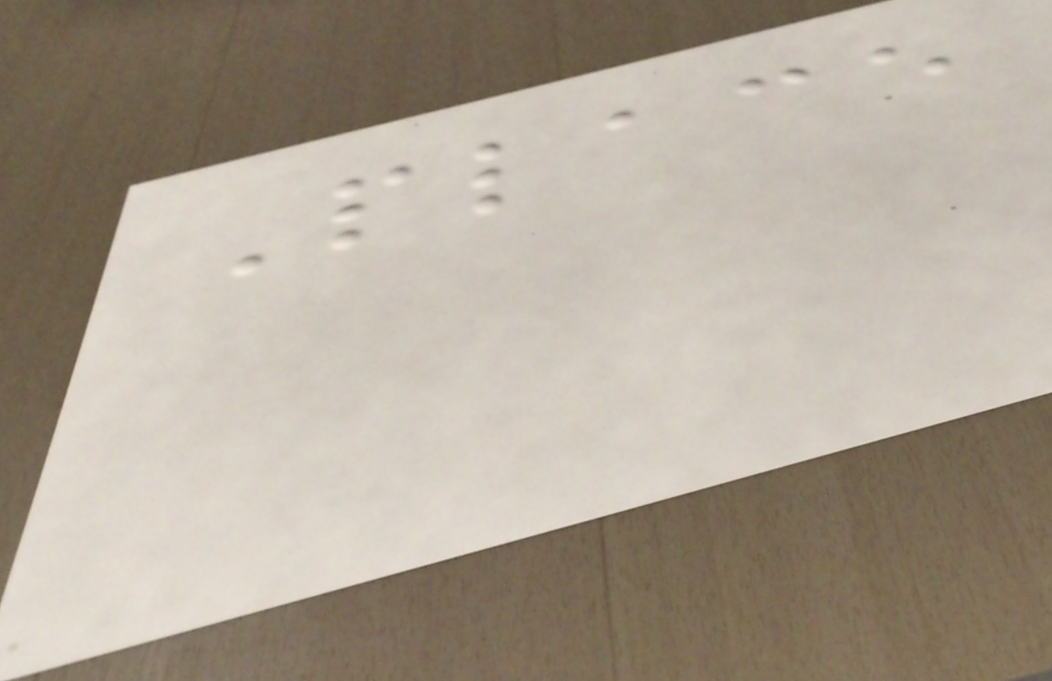Place
